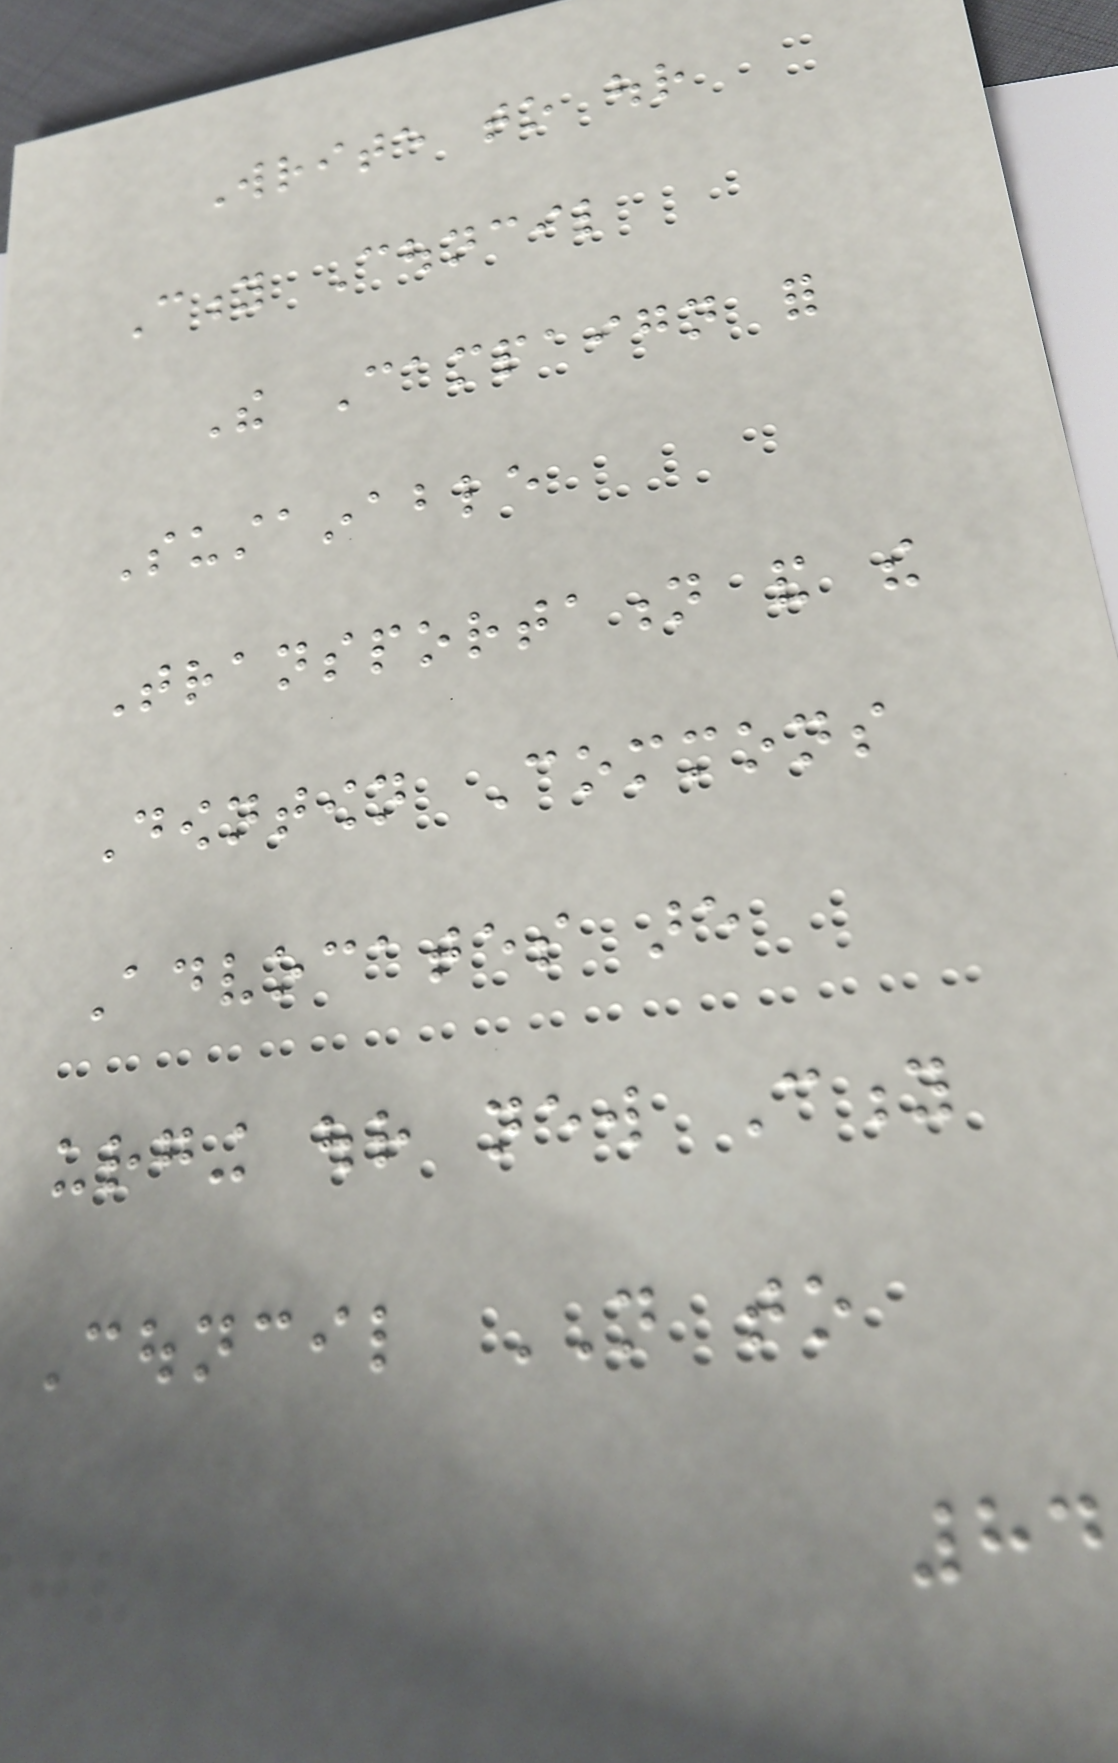Write to our
City Council
The Campaign for
Sustainable
Transportation and the
Downtown Commons
Advocates are
urging our new City
Council NOT to
84
